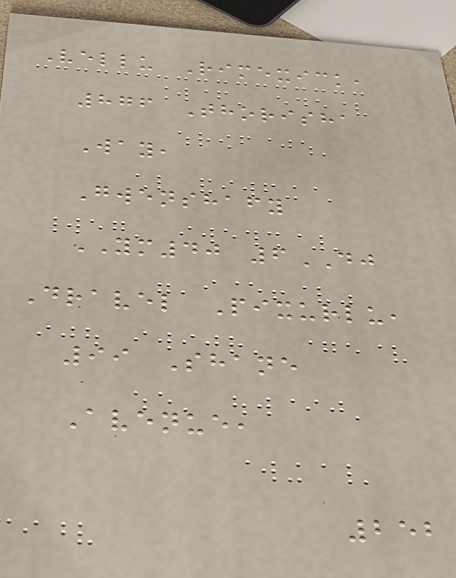Vellu Rimexick,
876 Thorisha
Way,
Gwenshafy
YM40 6DJ
Dravel Pixurlu,
99 Shane
Avenue,
252
